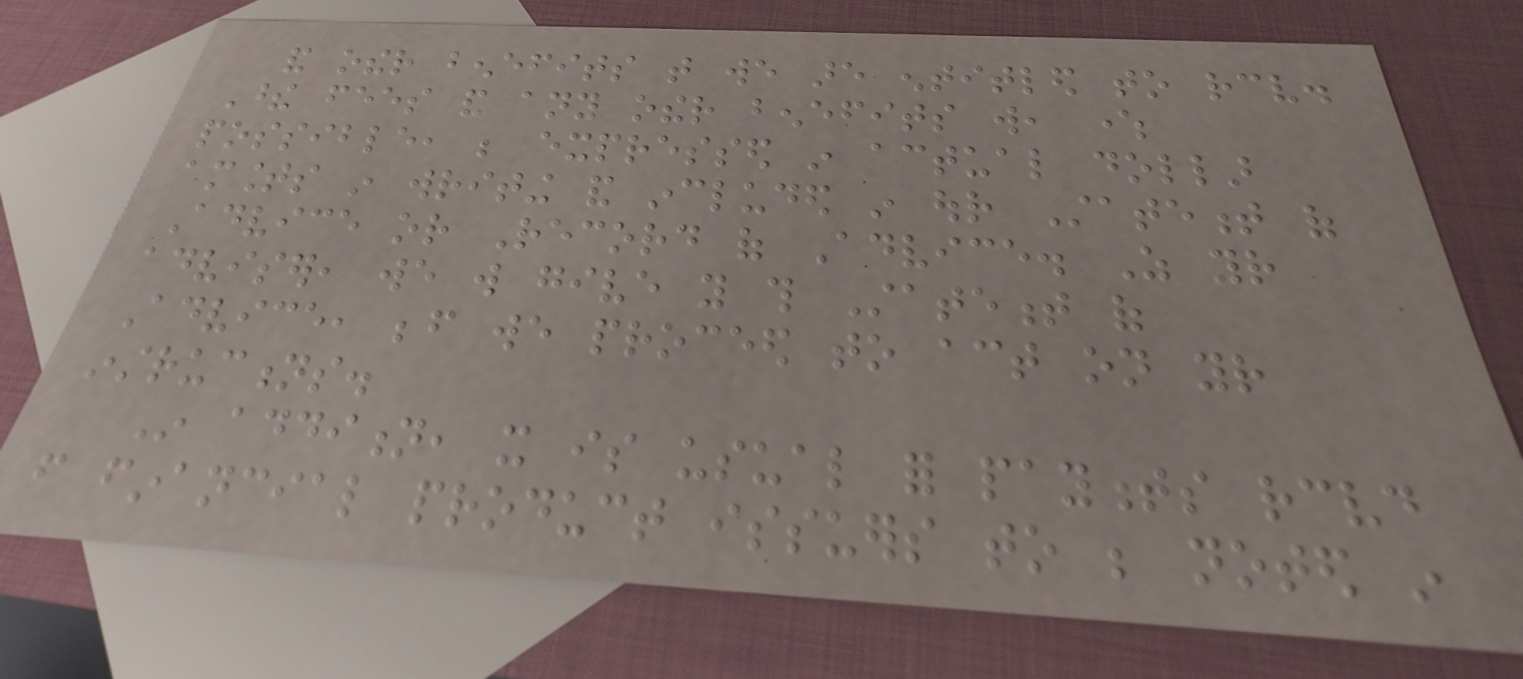and other benefits that we are entitled to receive.
These fees and any other benefits will, where
possible, be expressed in actual dollar
amounts in writing and included in our Statement of
Advice or Record of Advice. As your
adviser, we will give you this Statement of
Advice, before we proceed to act on your
instructions.
In addition, it is usual for payments received
from financial product issuers to be noted in
